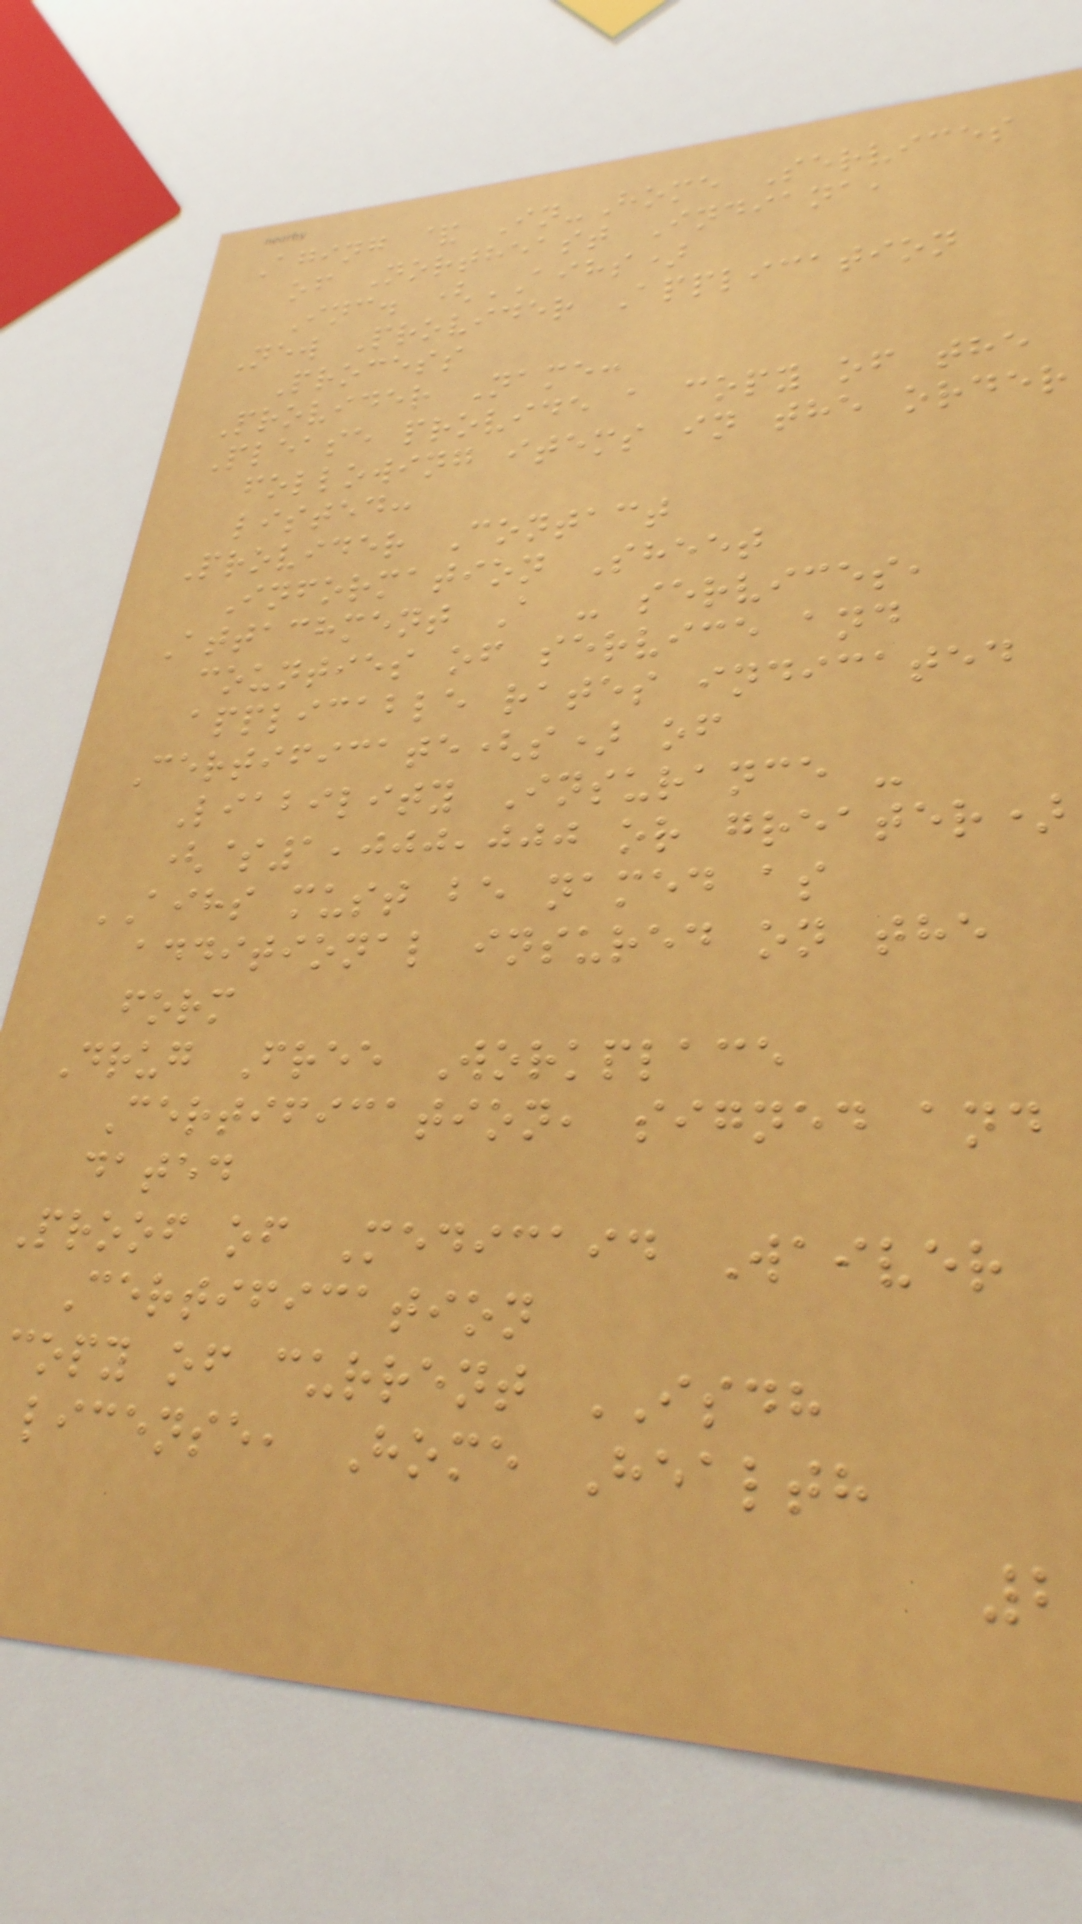Aging & In-Home Services
of Northeast Indiana,
Inc. (AIHS)
New Provider Application
Process
Provider Name:
Please provide a copy of the
following items in the order
listed:
Provider Contact
Information Sheet
Attachment A - services,
counties of service and
applicable rates indicated
Certificate(s) of
Liability Insurance -
($1,000,000 or greater)
AIHS must be named as
additional insured on the
form
Drug Free Workplace
Certification, signed and
dated
Proof of Medicaid Waiver
Certification
copy of current ISDH
license, Home Health
